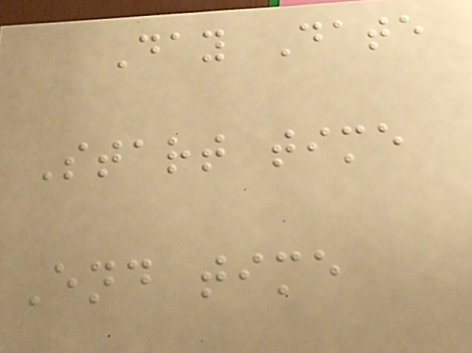Day Date
Start time
End time
